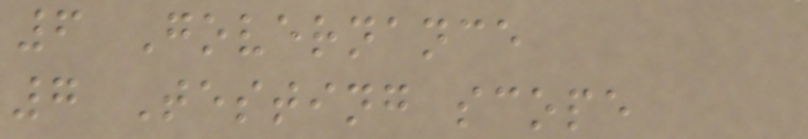6 Governance
7 Testing scope
